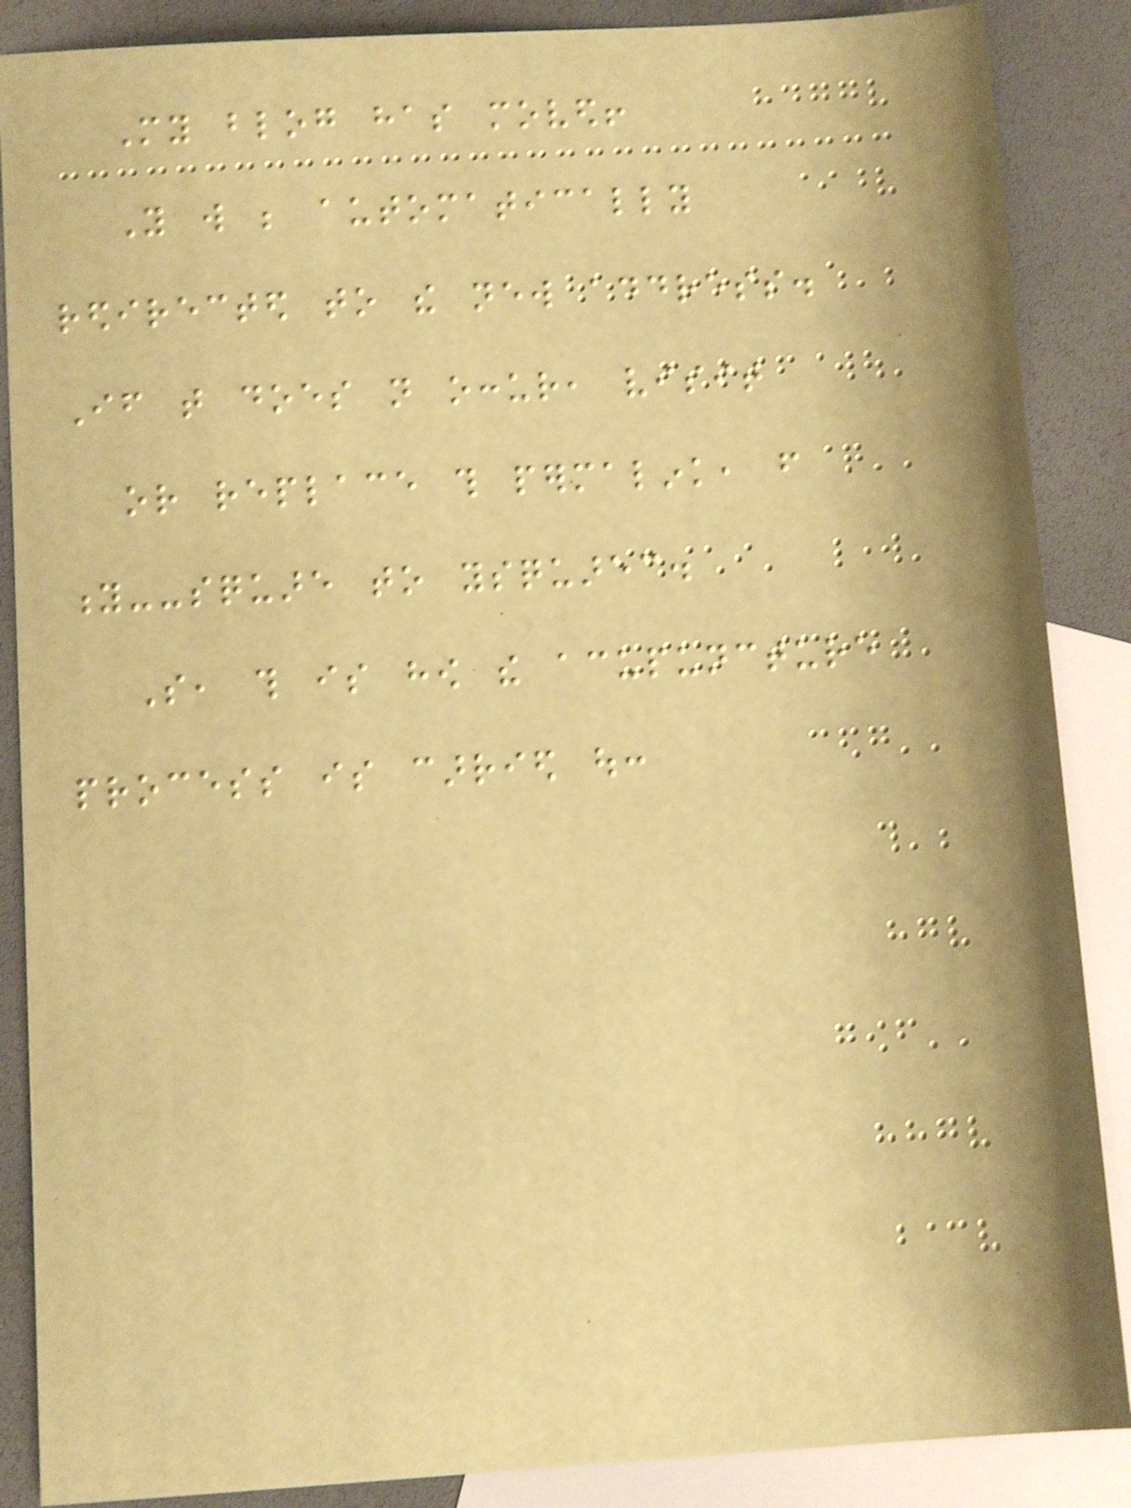My blog has moved!
You will be automatically
redirected to the new address.
If that does not occur, visit
or replace this permalink, from
y--square to ysquarec.
So, this is how the acupuncture
process is carried out:
